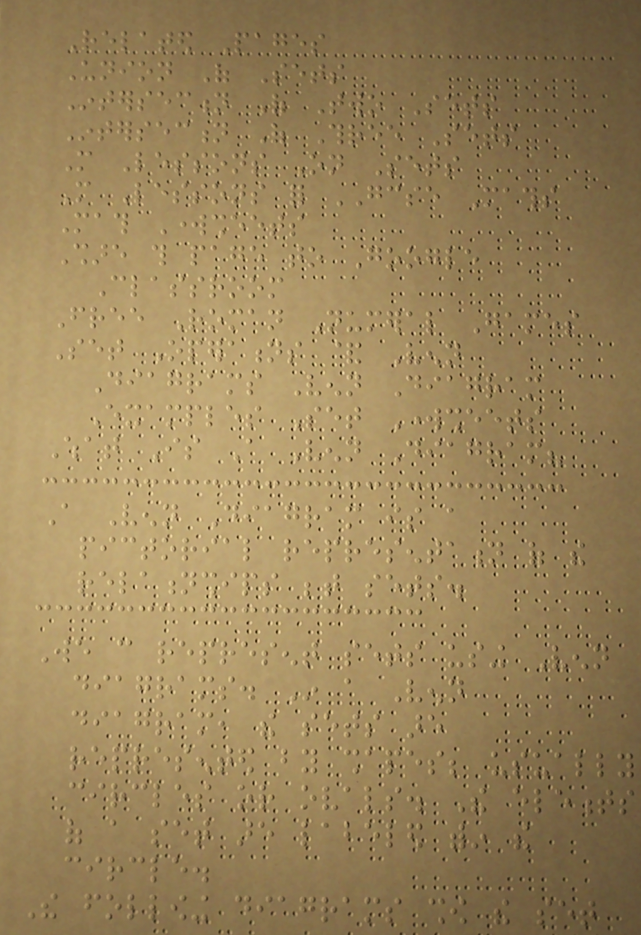Related Pages
Union Of Sets
Intersection Of Two Sets
Intersection Of Three Sets
More Lessons On Sets
More Lessons for GCSE Maths
Math Worksheets
Share this page to Google
Classroom
Free Roman Numeral Games
Set Operations & Venn
Diagrams Venn Diagram
Examples Set Worksheets
What Is A Venn Diagram?
A Venn Diagram is a
pictorial representation of the
relationships between sets.
We can represent sets using Venn
diagrams. In a Venn
diagram, the sets are
represented by shapes; usually
circles or ovals. The elements
of a set are labeled within the
circle.
The following diagrams show the set
